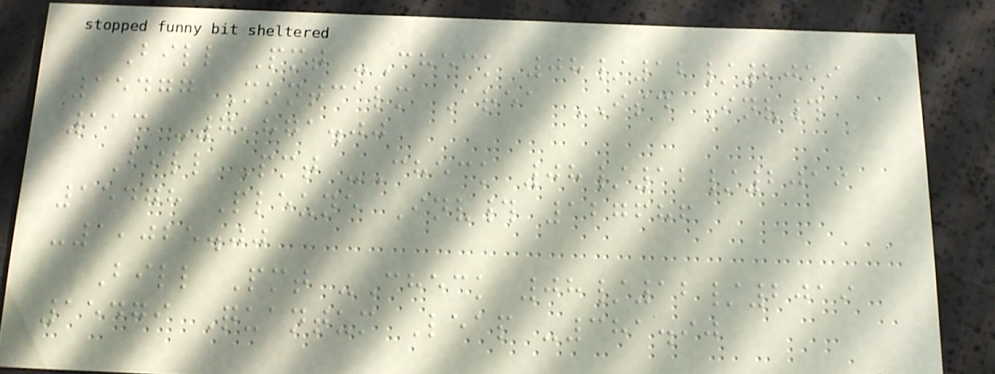Bill Pmt -Check 08/12/2019
15477 Montcalm Area ISD Inv#
113 -7,871.00
Bill Pmt -Check 08/12/2019
15478 Pleune Inv# 127686
-1,025.00
Bill Pmt -Check 08/12/2019
15479 Quantum Leap -381.90
